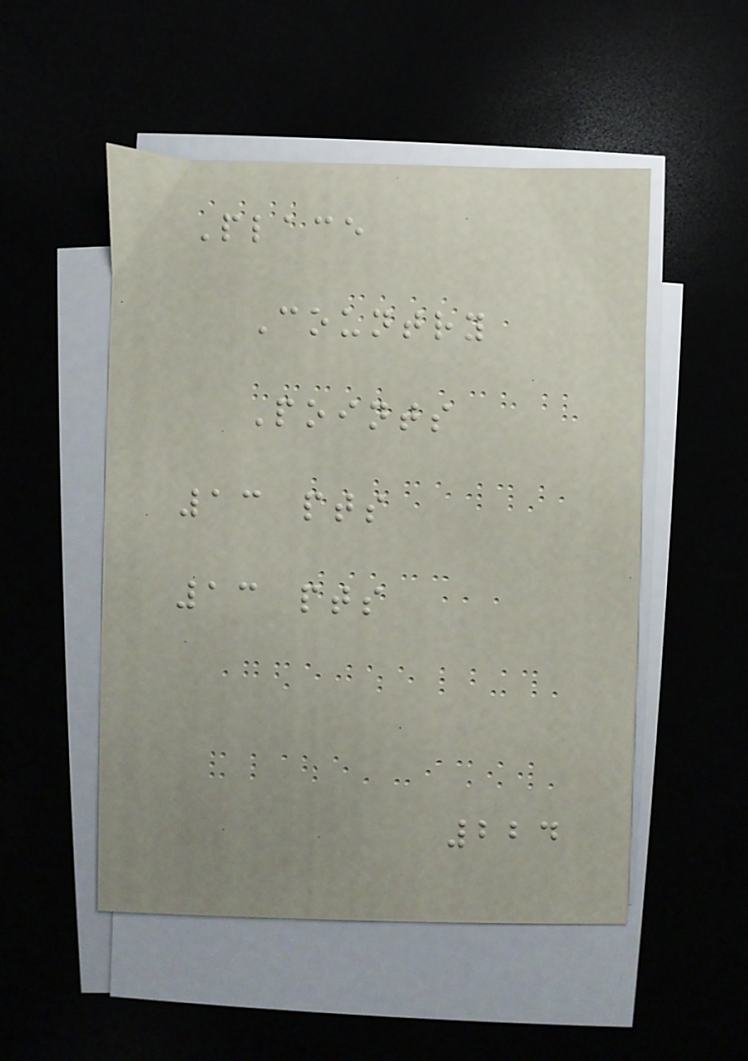Place
Country
Points
13 pts
13 pts
224
